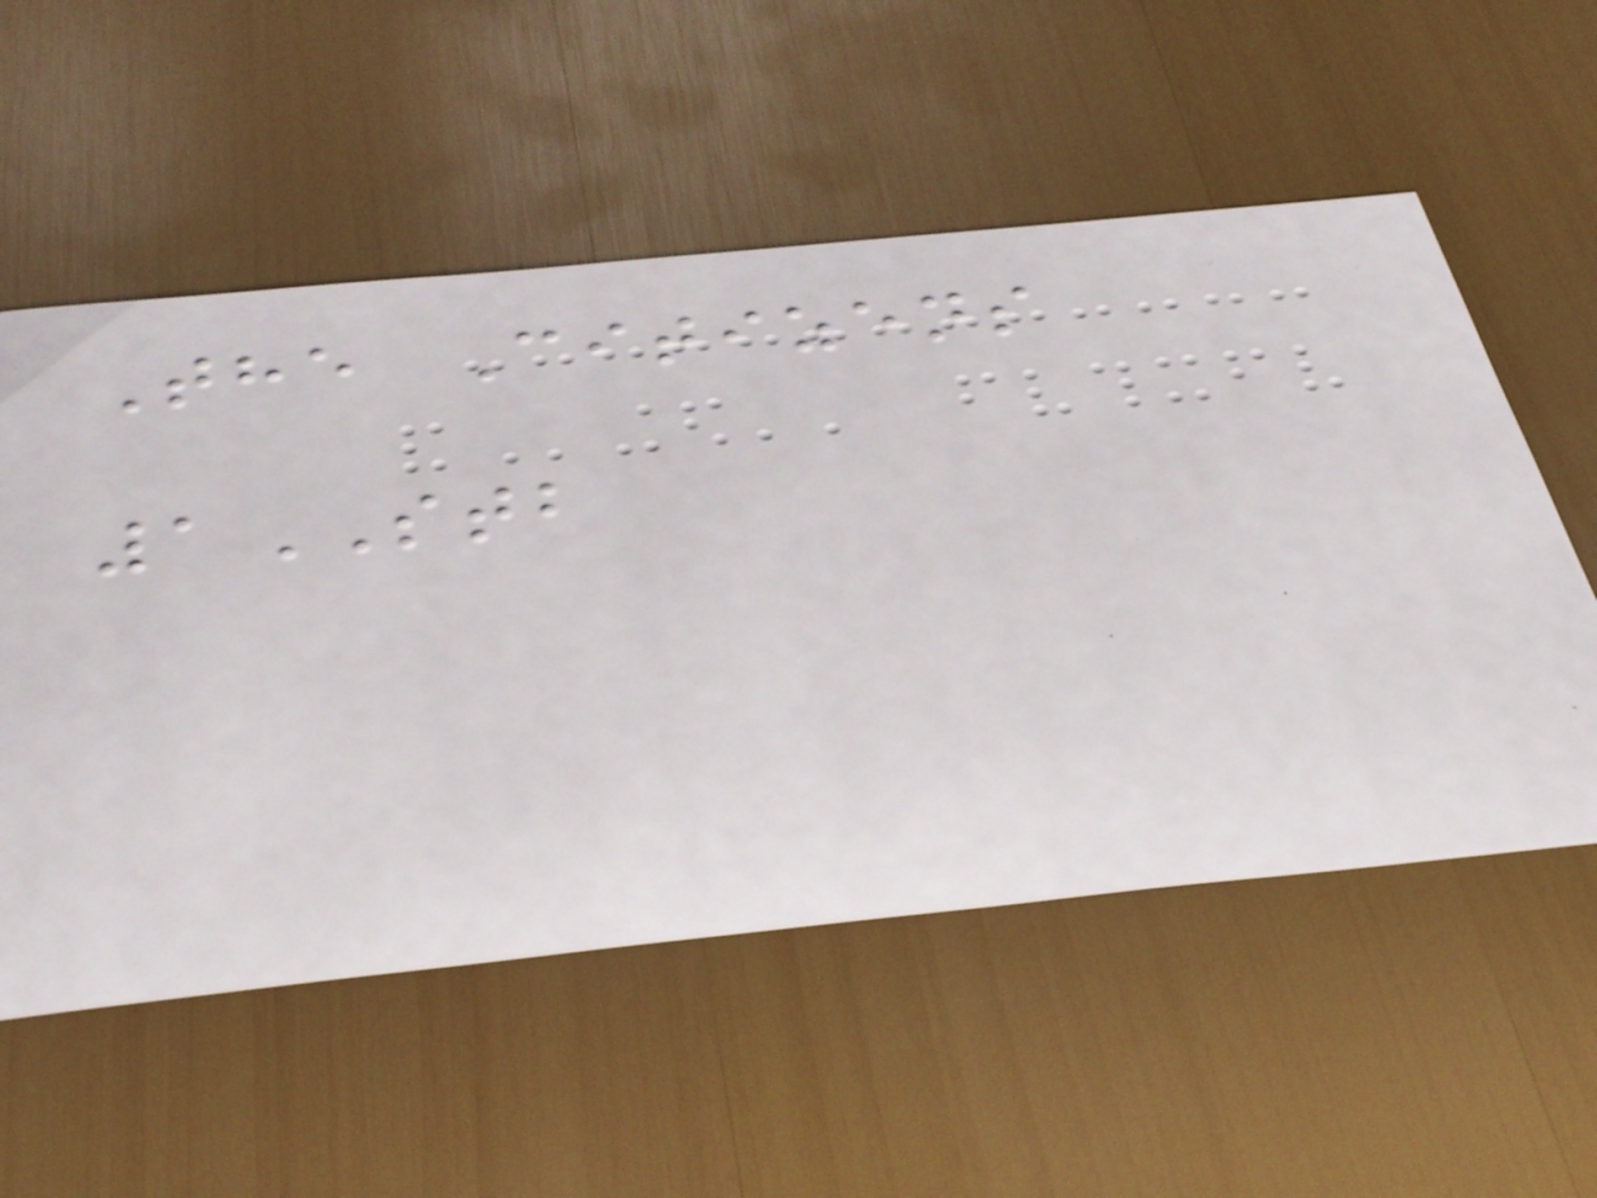The Citizens
1STB
